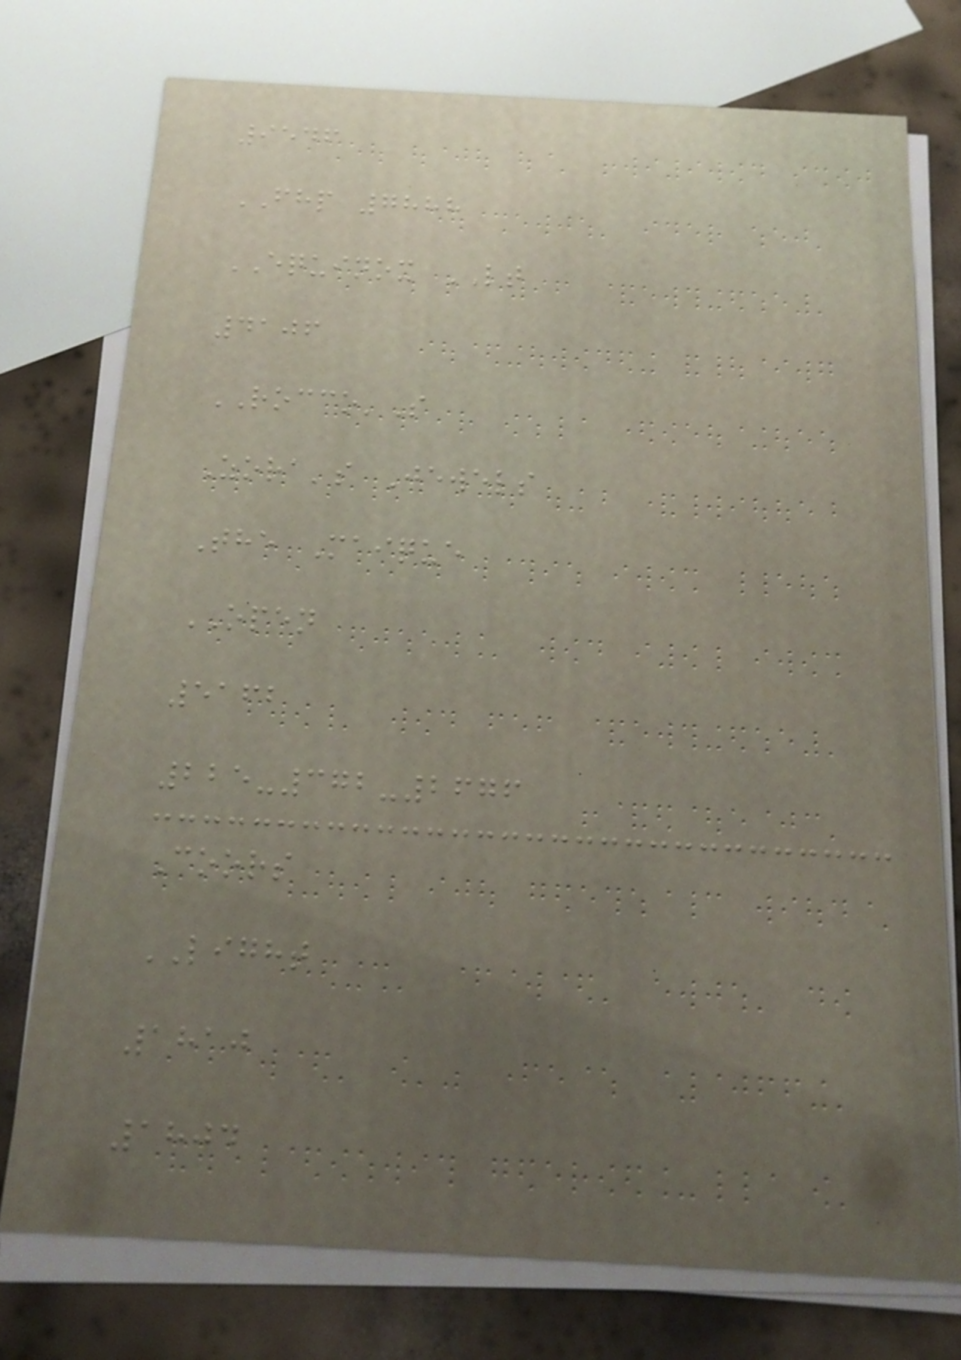9546
FHP 7888
EQUINOX LT
4106
ROCCO'S
Zora's Jewels
The Maique
OPEN
5162
225-372-2676
Coors
LIGHT
1810
1804
